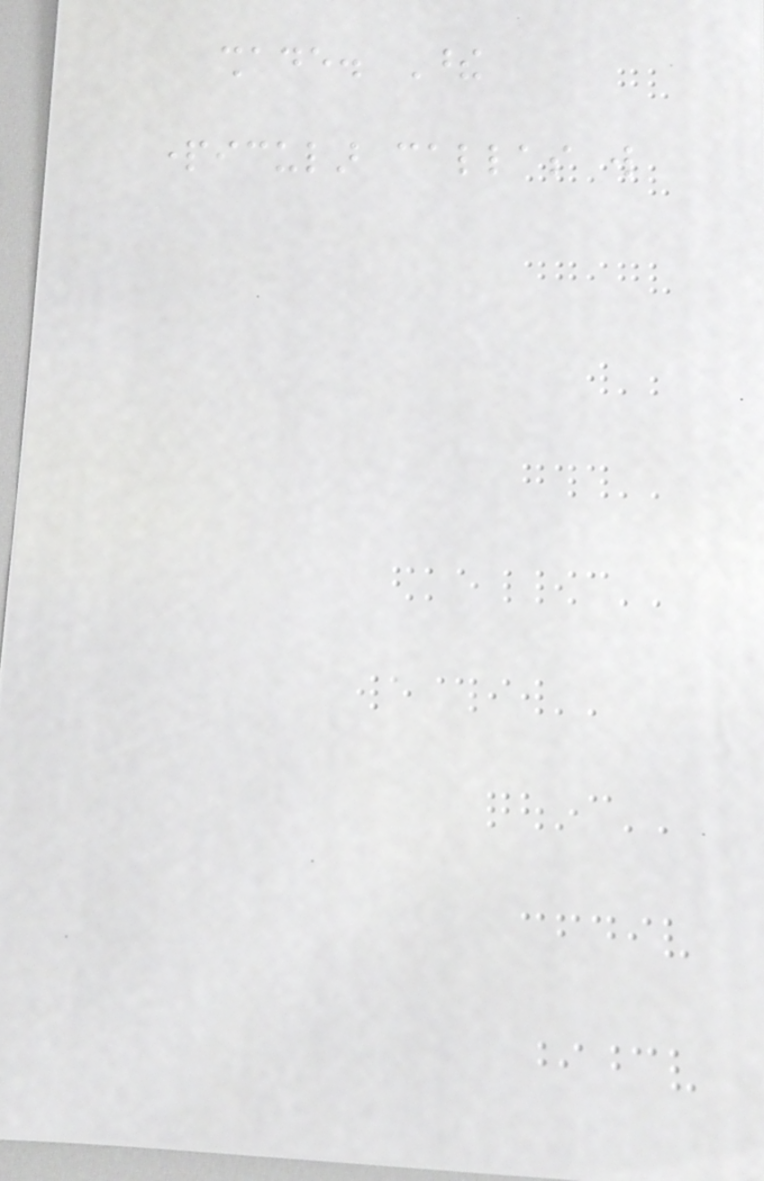shade. These
particular callas will
